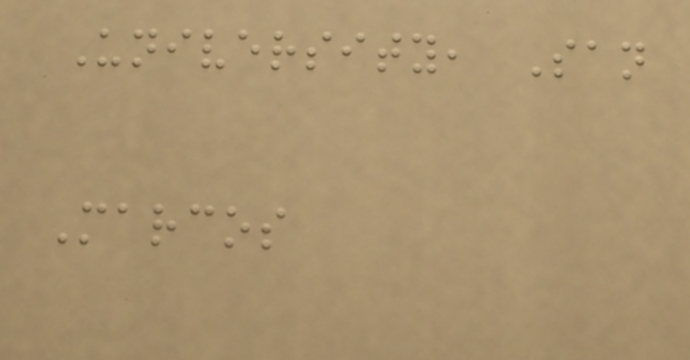University, San
Marcos
